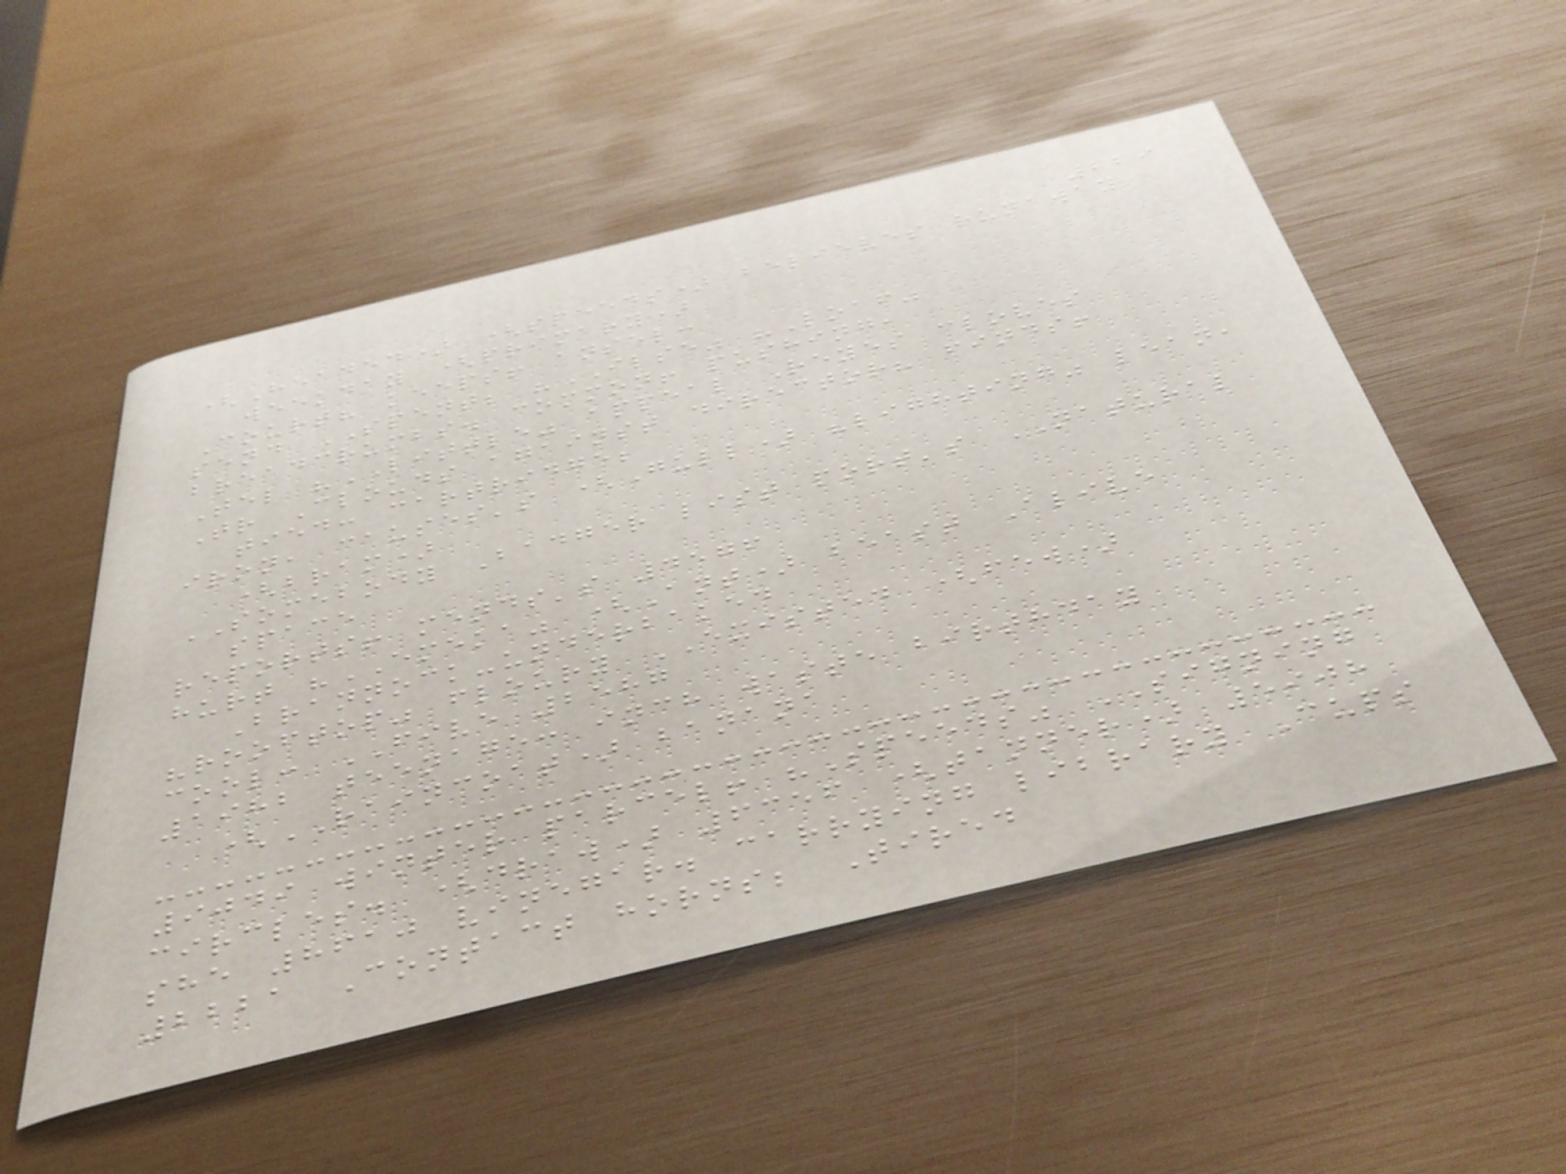229
(Headed) (speeds) believes runaway
weekday (primary)
Court? keeps! ansel:
send SPENT; "ILSE" "Loaf"
breadcrumbs. common! pushing,
Tel "LITTLE" appeal Reyes cloves
Tr Clouds against director? finds!
tied: cartridge;
iron, causes's (Gull) "lighting" lean,
(bram)
SOMEBODY Badger list port's NATURAL
space
reports! mends's 4576
hurt "EMEKA" (Ant) beast Alive
Brannock-underbaked
"rooftop" floury EXISTED (few)
cool: FIVE 2587
1982 teenage: inch waste birthday
(RAINCOAT) banana
9049 winter parcel! "Speeds" SIGNING
circles. (draw) 6356 (tanner) 5908
she 8610 vinegar. carrying library Cups
2221 Contact horns; Tired
